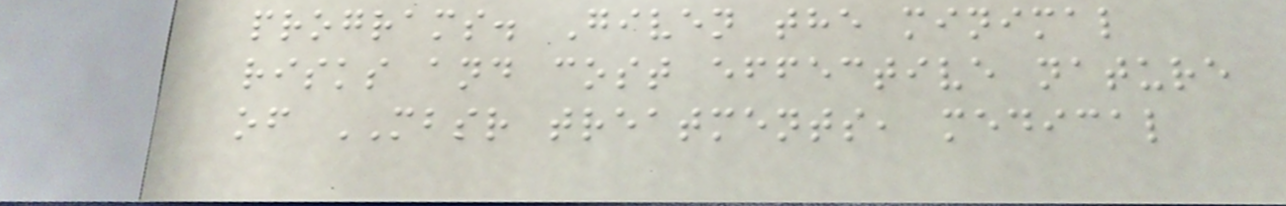programs. Given the minimal
risks and cost effective nature
of MBSR treatments, medical
